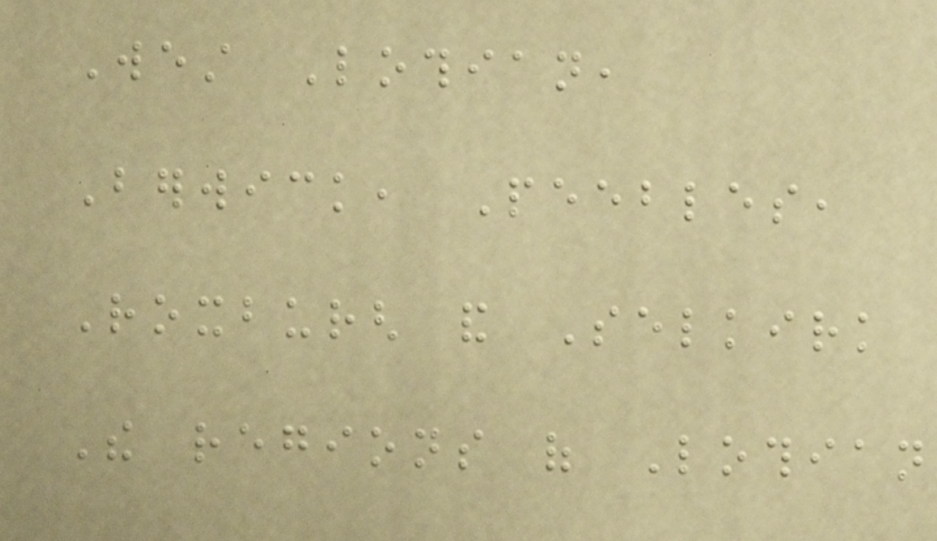West Lothian,
Berwick, Peebles,
Roxburgh and Selkirk
The regions of Lothian
